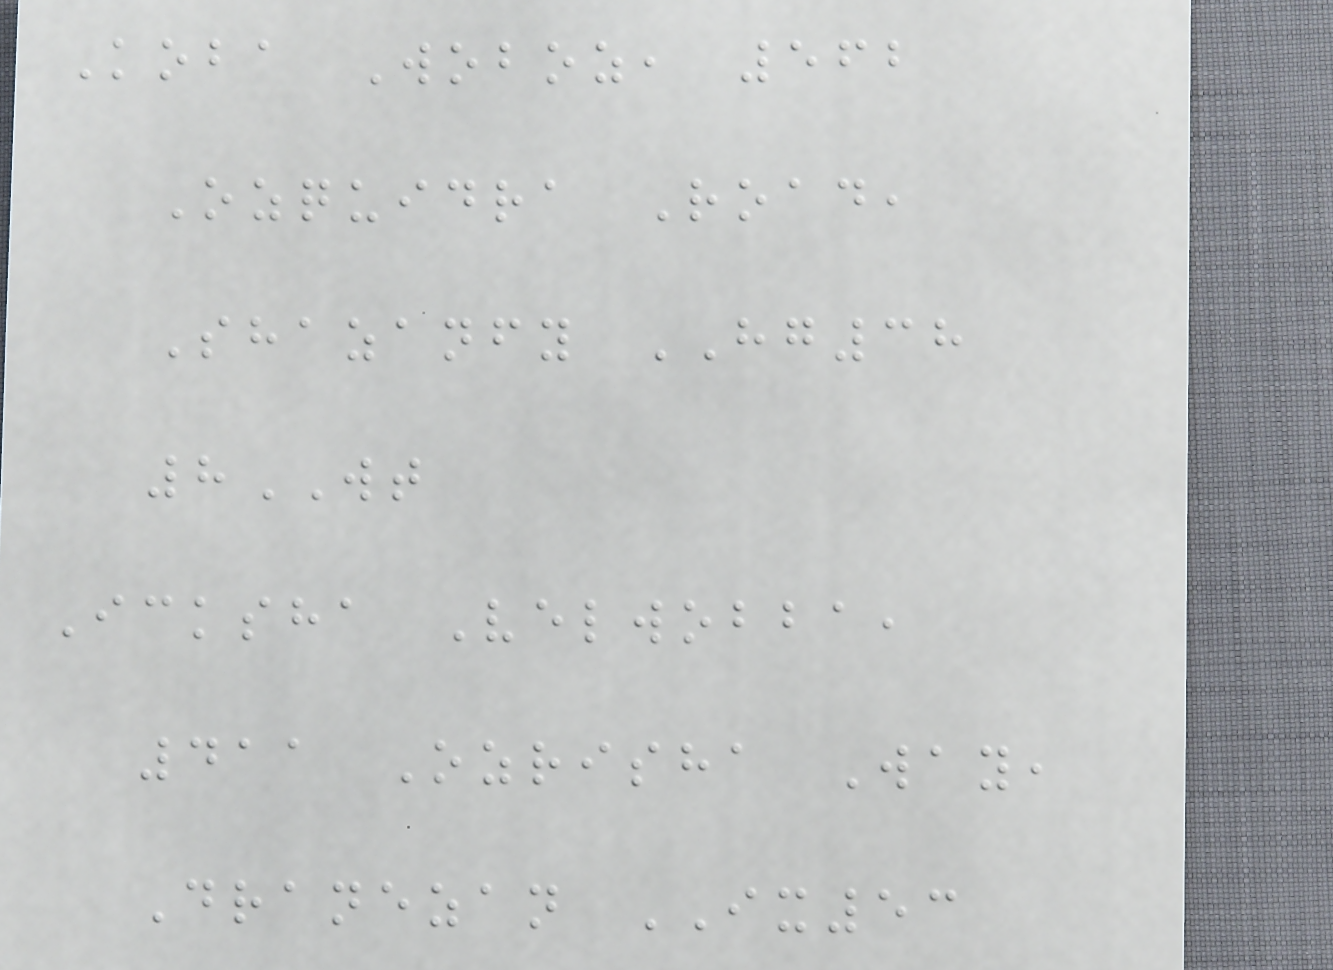Koba Woboz, 562
Ozquidra Road,
Shazanfy HG38
8WT
Icksha Velwobba,
411 Ozrisha Way,
Dranezan IX53
